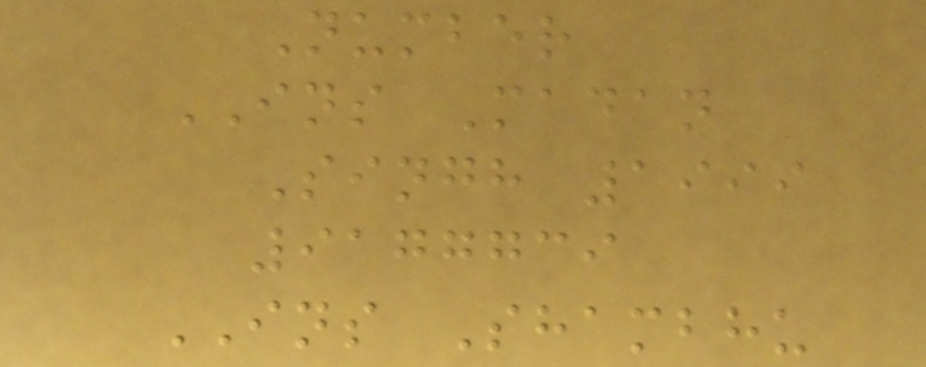Number
INS Madan
Singh 1999
9177739
INS Shambhu
